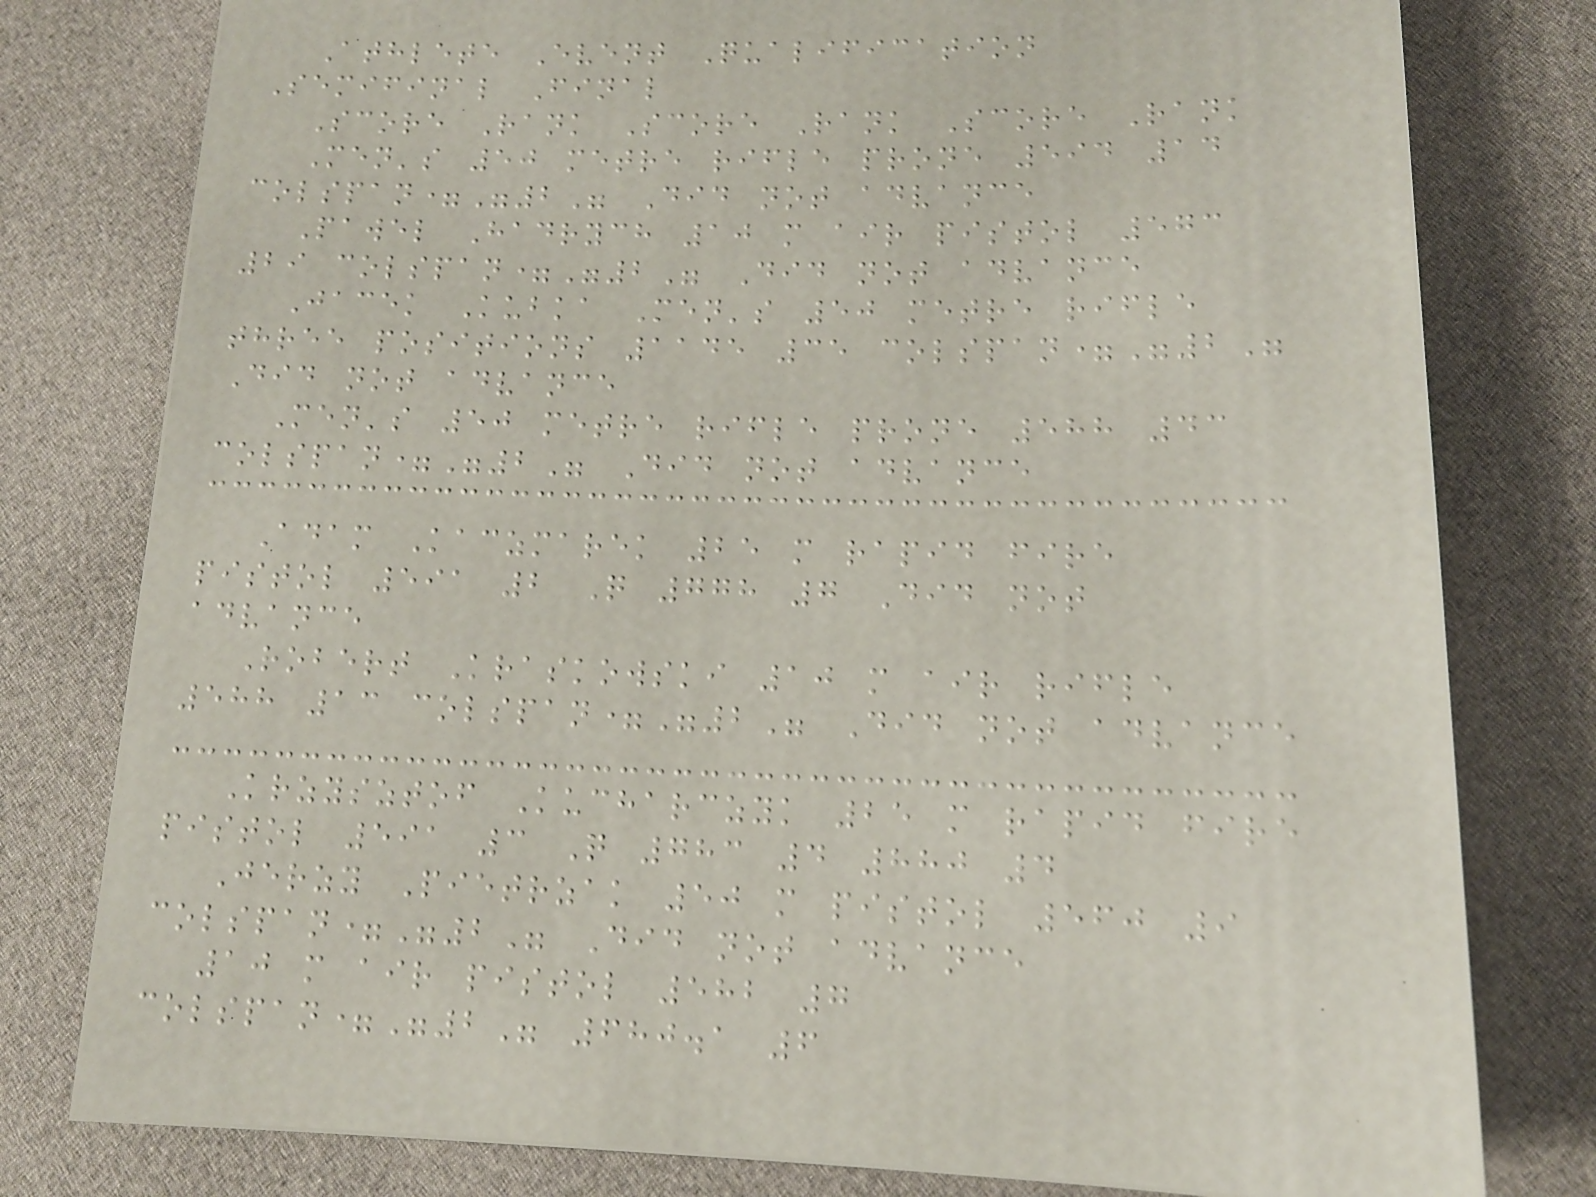Athlete Event Qualification
Semifinal Final
Score Rank Score Rank Score Rank
Men's 50 metre rifle prone 594 14
colspan="2" Did not advance
Pawel Hadrych 10 m air pistol 573
29 colspan="2" Did not advance
Jacek Kubka Men's 50 metre rifle
three positions 1145 35 colspan="2"
Did not advance
Men's 50 metre rifle prone 588 43
colspan="2" Did not advance
Adam Kaczmarek 25 m rapid fire
pistol 591 2 Q 778 7 Did not
advance
Robert Kraskowski 10 m air rifle
588 13 colspan="2" Did not advance
Krzysztof Kucharczyk 25 m rapid fire
pistol 591 3 Q 783 4 880 4
Jerzy Pietrzak 50 m pistol 560 9
colspan="2" Did not advance
10 m air pistol 582 7
colspan="2" 680.1 6
